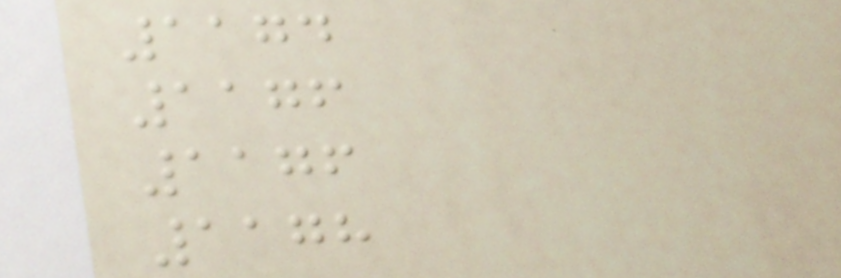1174
1176
1176
1178
